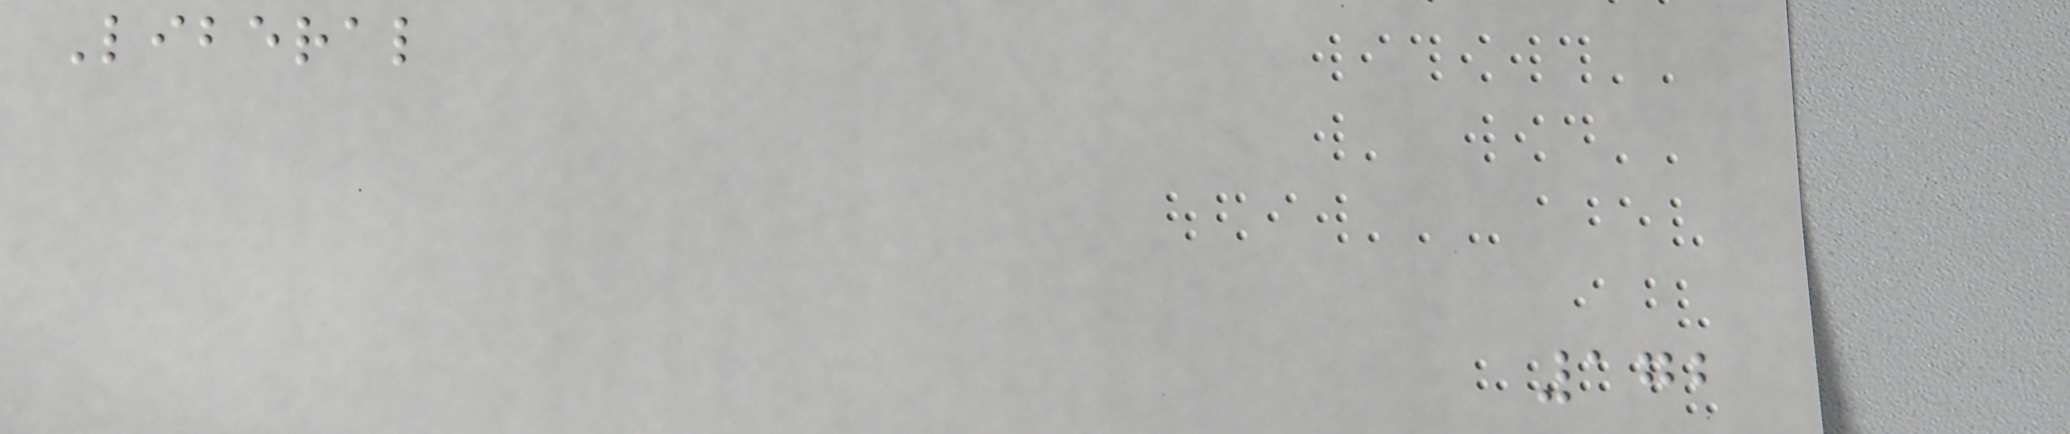Liberal
172
